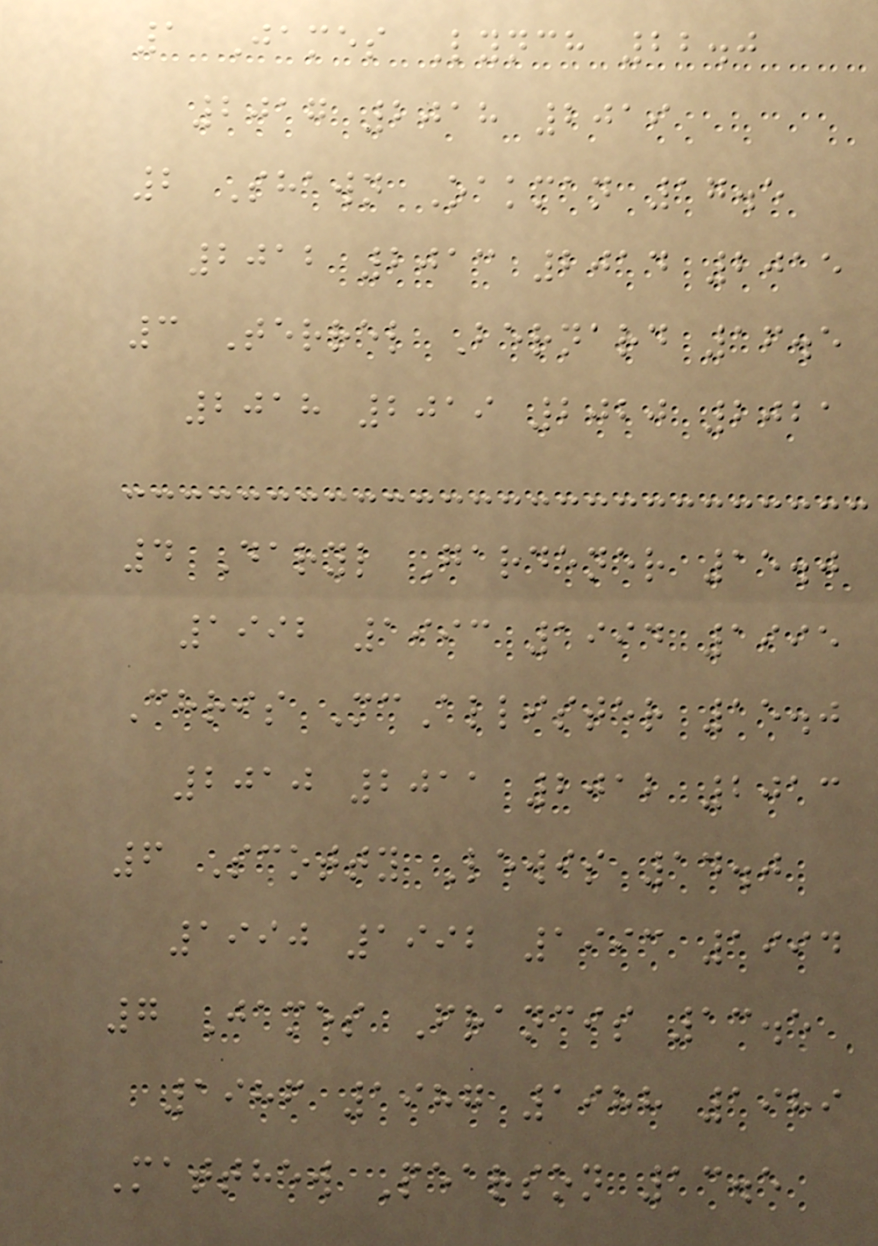1 James Lynch 22.0
2017 2018 2019
2 Shawn Oakman 17.5
2012 2013 2014 2015
3 Terrel Bernard 16.5
2018 2019 2020 2021
4 Daryl Gardener 15.0
1992 1993 1994 1995
Chris McAllister 15.0
2010 2011 2012 2013
6 Scotty Lewis 14.0
1990 1992 1993 1994
7 James Francis 13.5
1986 1987 1988 1989
Matthew Pearson 13.5
